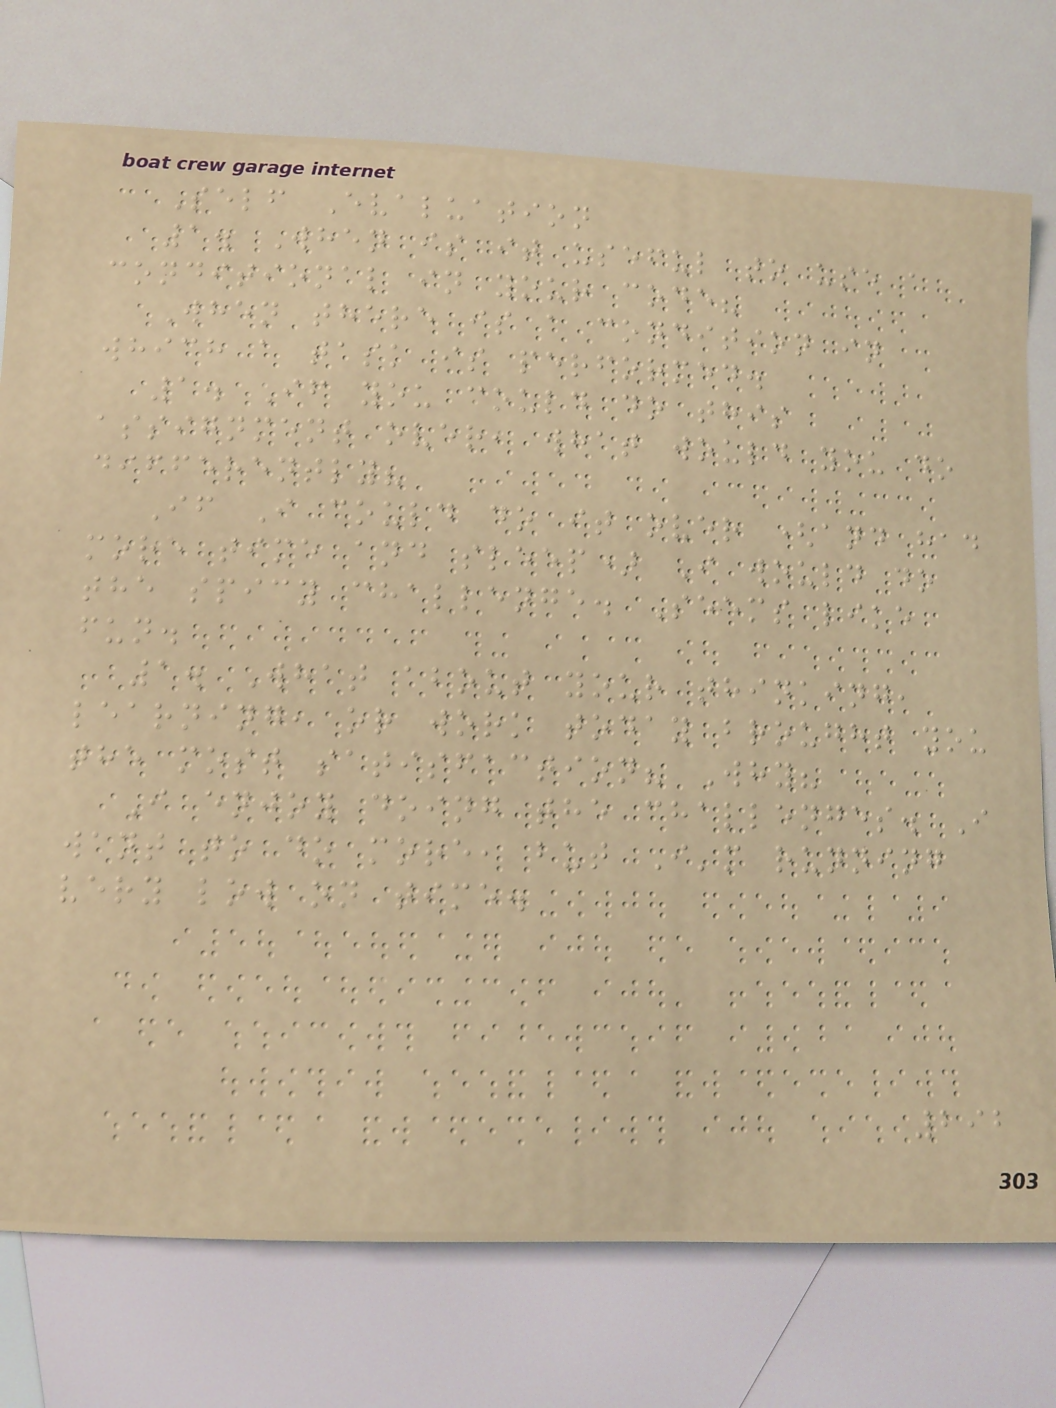Self Evaluation
1. When is it useful to use a
conditional in your code?
When there is a condition in
which a task is performed.
1. If you could do this
assignment over, what would you do
differently?
If I could do it over (and had
more time and sleep) I would do
the spicy challenge. Seems like
fun.
1. What about your thinking,
learning, or work today brought you
the most satisfaction? Why?
I enjoy doing the challenges. I
want to do more, but I'm running
very low on time.
292
